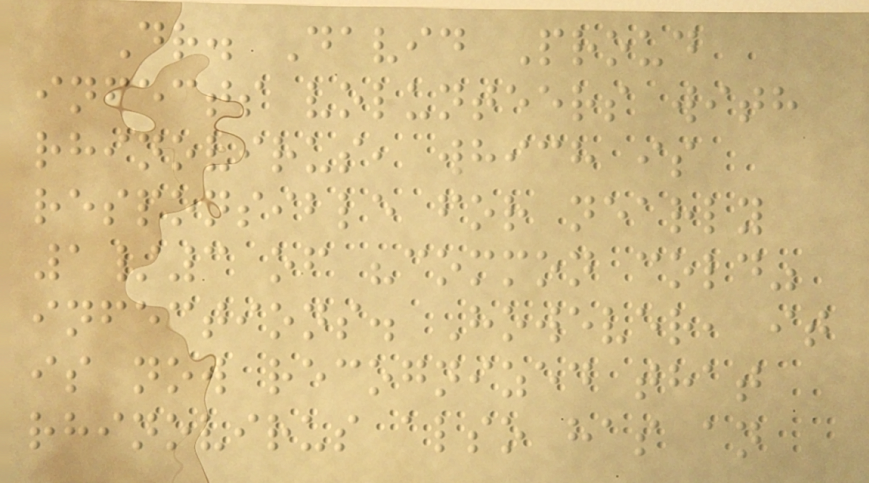Dr. David Proud
infects volunteers with
rhinovirus, which is
responsible for nearly
1/3 of "common cold"
infections. However, it
is now recognized that
rhinovirus also has an
